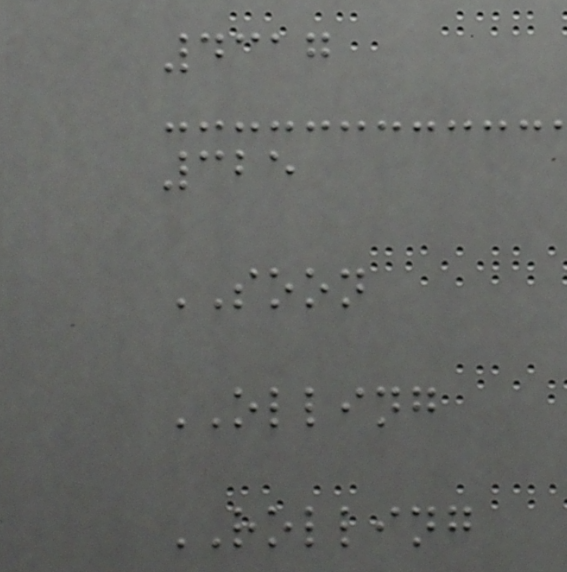4317
325
SOON
OLLING
ROLLING
